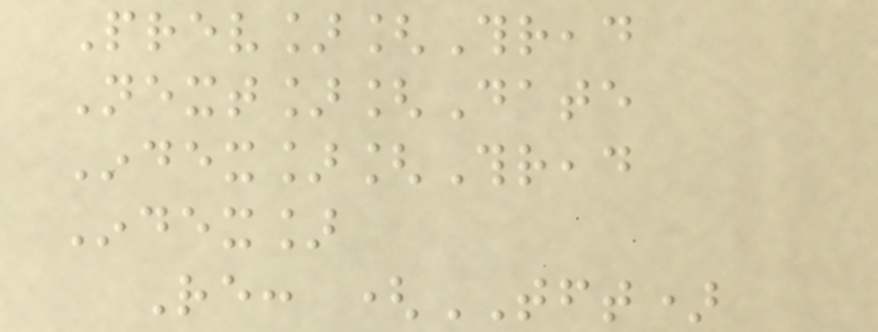Prev][Thread
Next][Date
Index][Thread
Index]
Re: (TFT)
